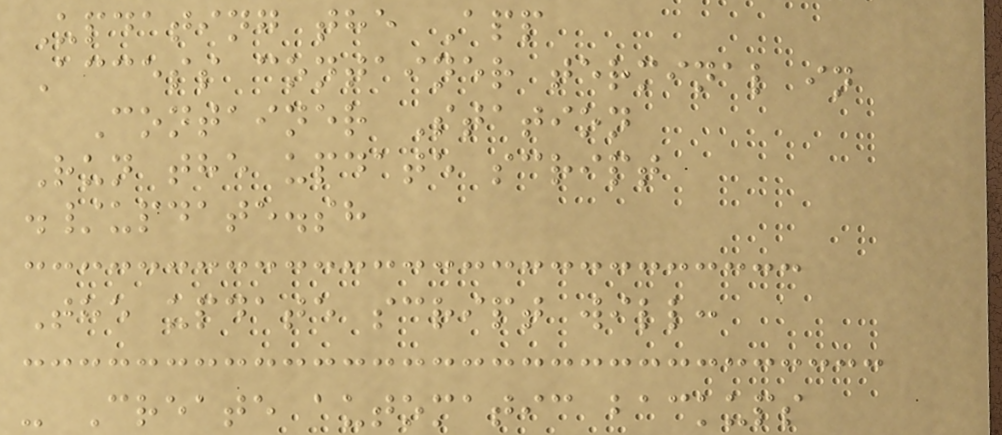Updating the App
Access container terminal in
Container Station
Run the update script
./update.sh
The update script will:
- Create automatic backups
